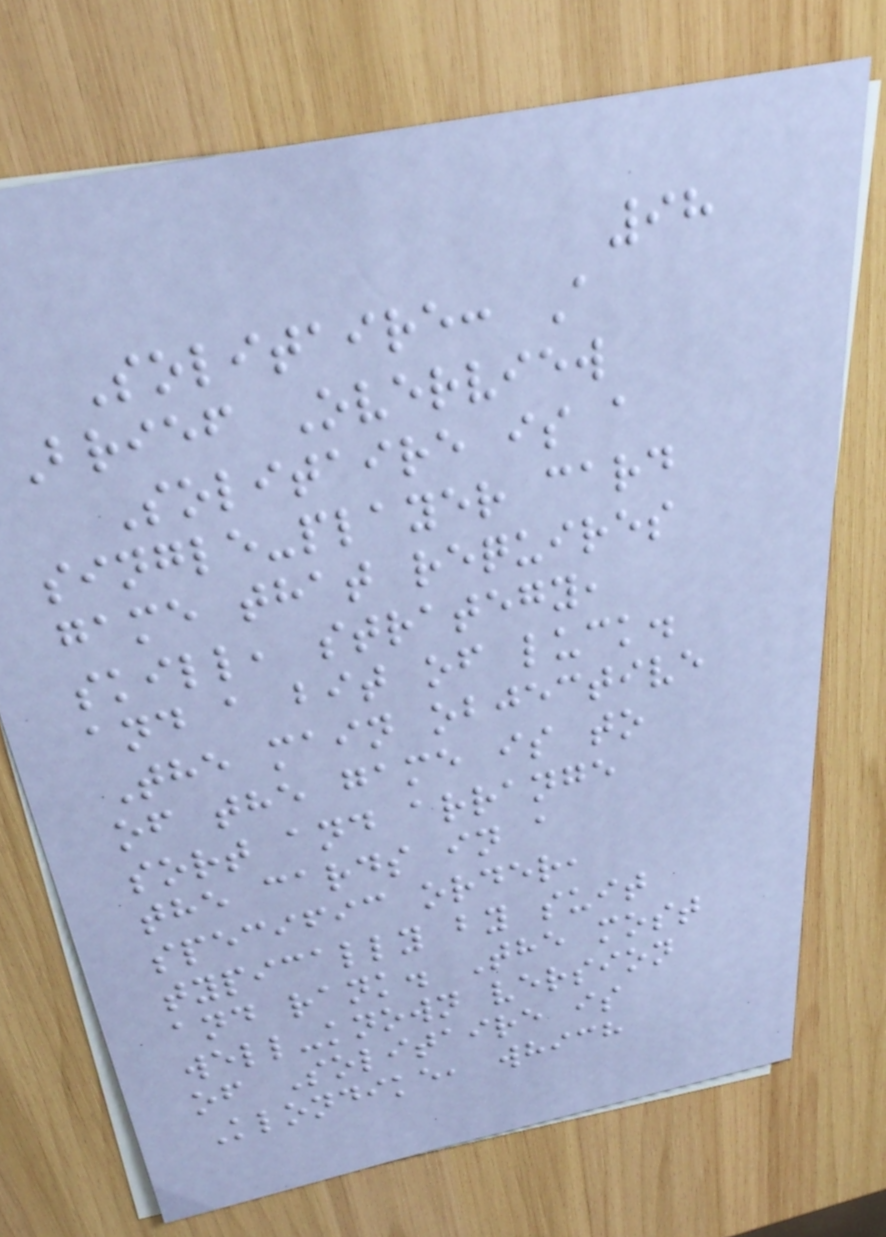98
Solitaire: A
Brief Overview
Solitaire is a
single-player card
game that requires
skill, strategy,
and a bit of luck.
The main objective
of the game is to
sort and arrange
the cards in a
specific order,
typically by suit
and rank. The most
well-known version
of Solitaire is
Klondike, which
